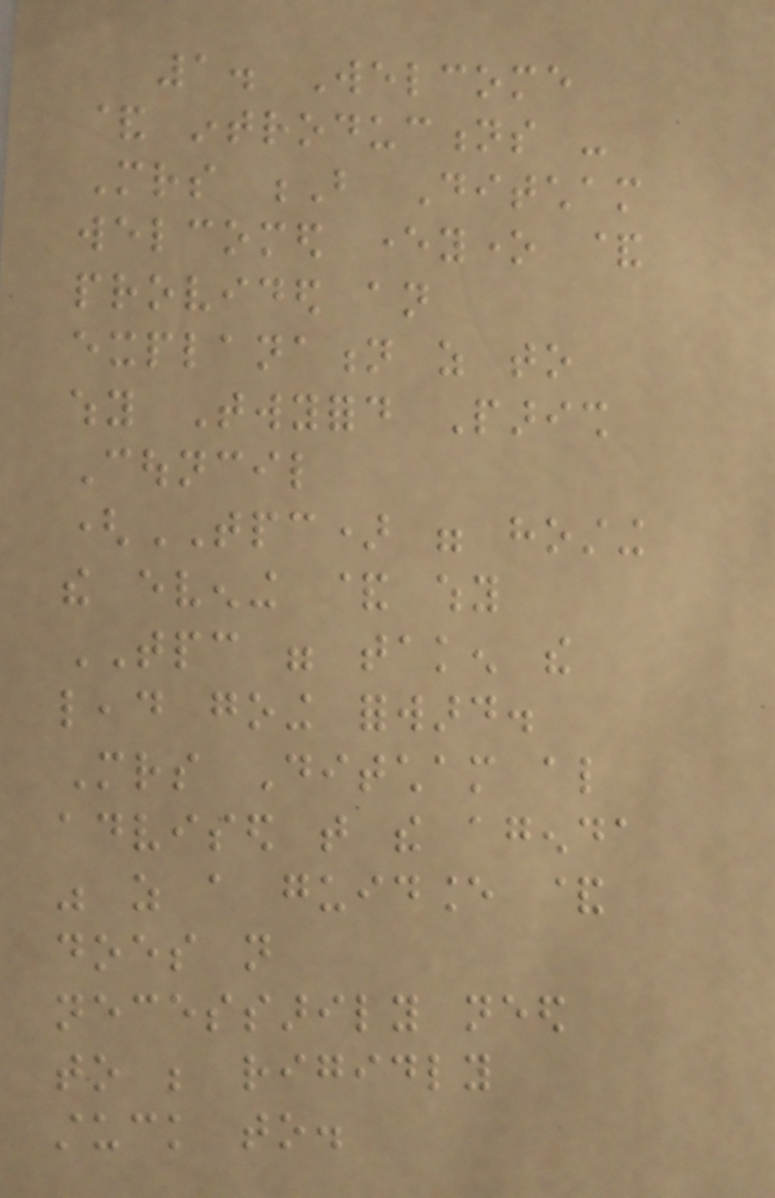1. Welcome
& introductions -
Mrs B Ditcham
welcomed everyone &
provided an
explanation as to
why Twyford Parish
Council
(TPC) were hosting
the evening & why
TPC were taken the
lead going forward.
Mrs Ditcham also
advised that the agenda
was as a guidance &
does not
necessarily need
to be rigidly
stuck to.
